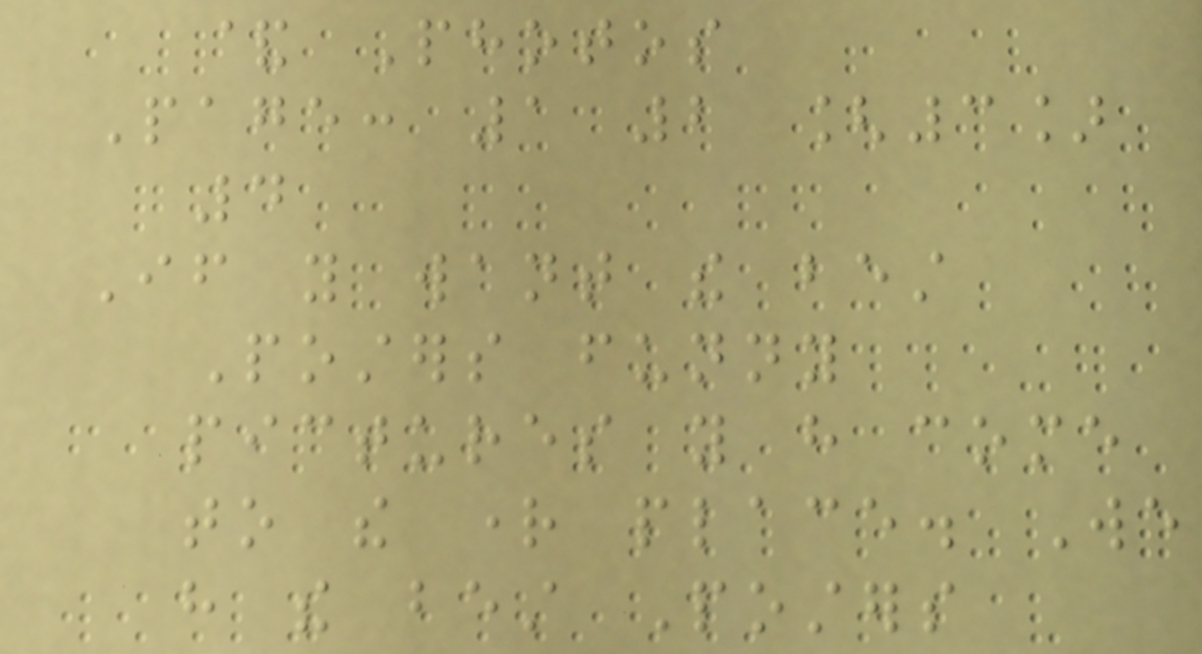& Photos
Page: 1 2 [3]
4
If you want the best
Posters funny
pictures you have come
to the right place. We
have the best Posters
